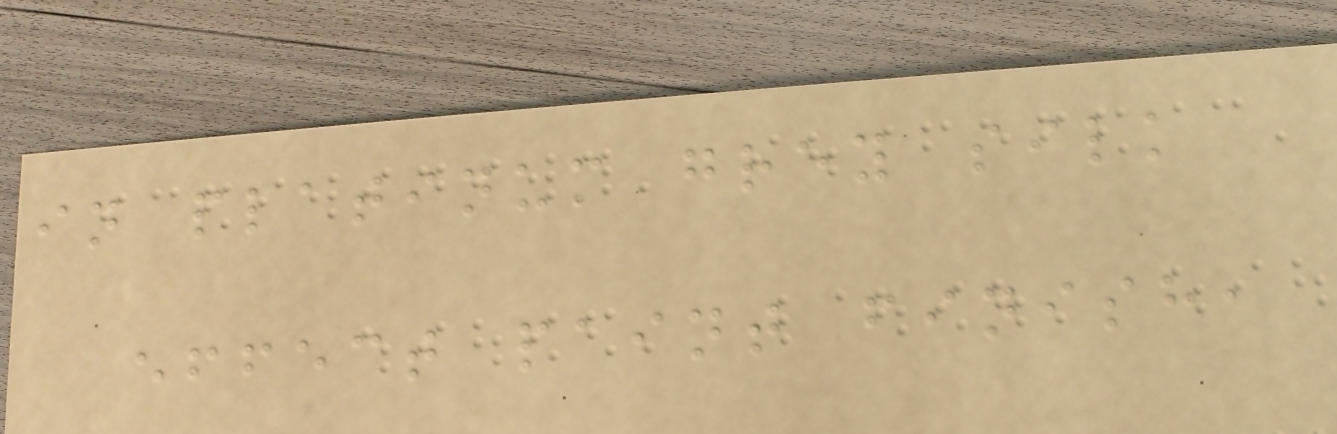in platinum grey silk
effect paint finish,
